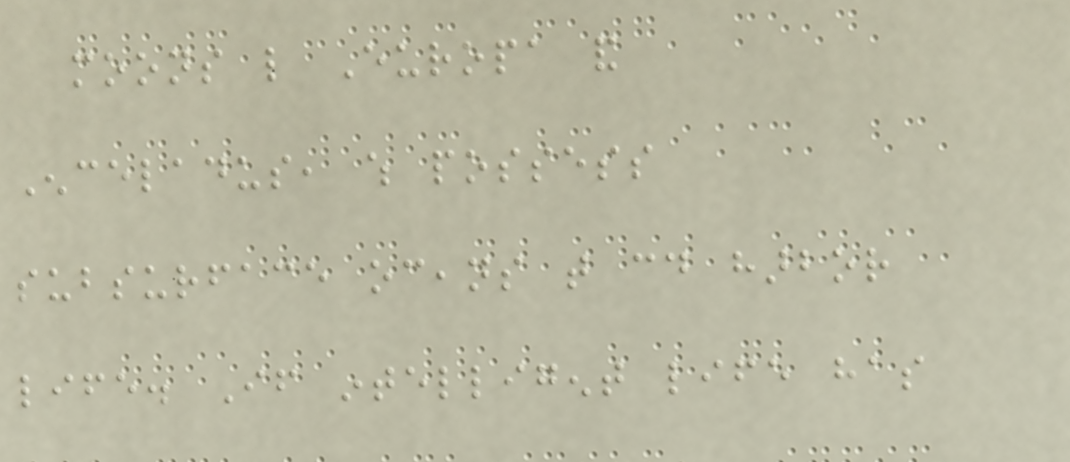moons like Europa and
Enceladus, which possess
subsurface oceans that could harbor
life. If intelligent life has
